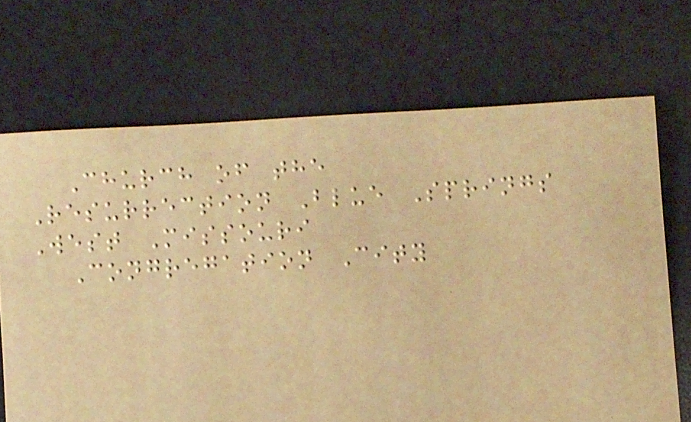Church of the
Resurrection Blue Springs
West Missouri
Congregation City
